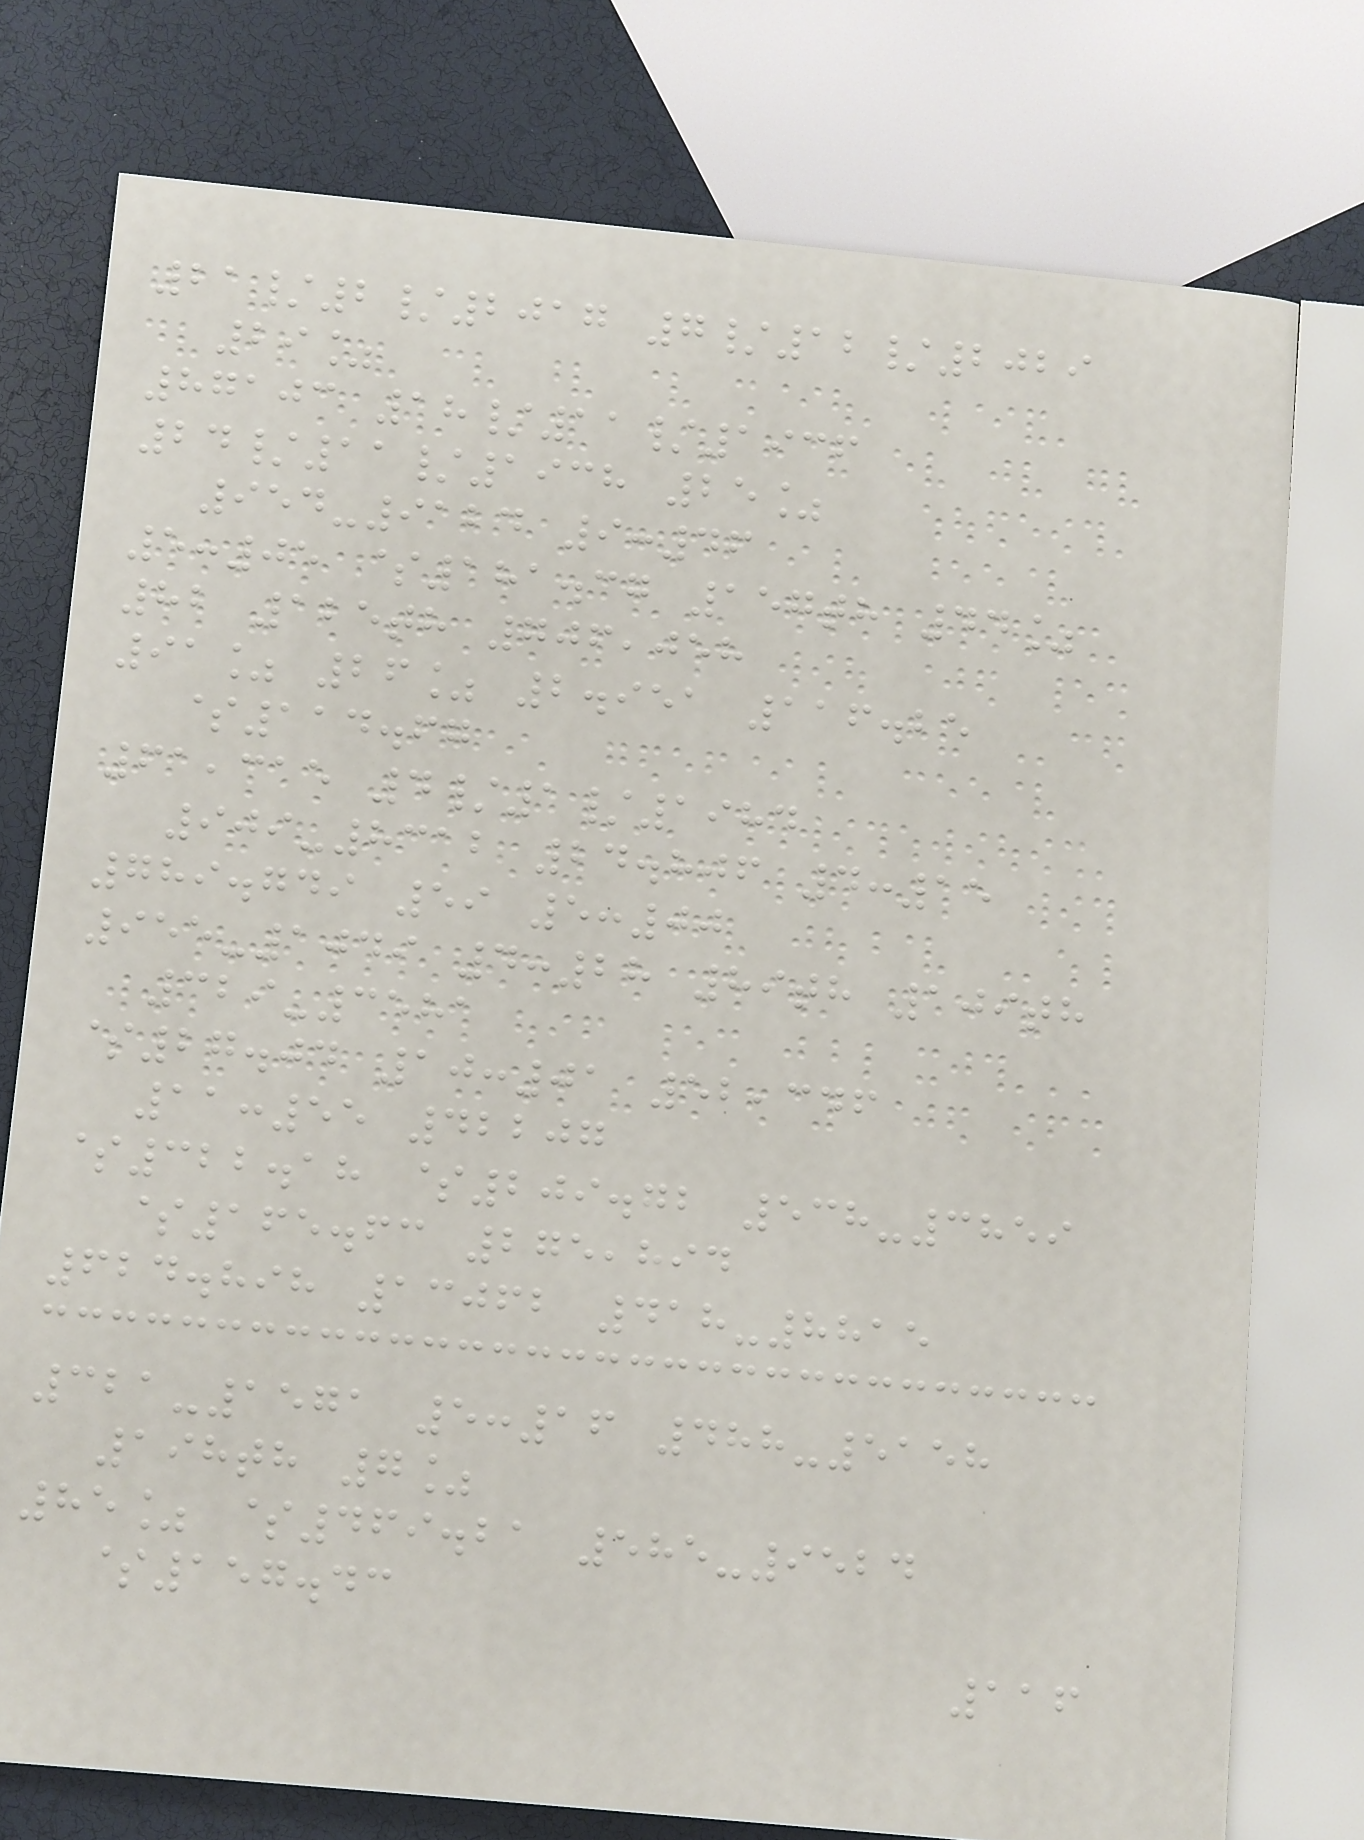21/2/2017 7/12/2029
29%
87103 18/11/1936
24/11/1938 25%
954-9124 9:46
5:05 $181.37 157th 44%
82 125th 706,058
91% 26% 2.951 116.25
$114.67
61,315 4/1/1984
909-8312 24.806 4:15
789.749 59 5:00
955-1049 4:28 89th 109th
329-3581
$27.04 10:01 52,346
11:55 42207
$322.18 $209.72 538-3859
$165.63 275,894
624.898 13062 418-8815
321-1571 5:16 488-5158
198th 7%
85% $469.21 585-9524
$157.43
116
